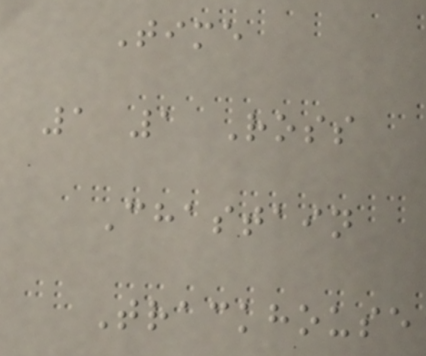Time
1 1 Ross
Chastain
Trackhouse
